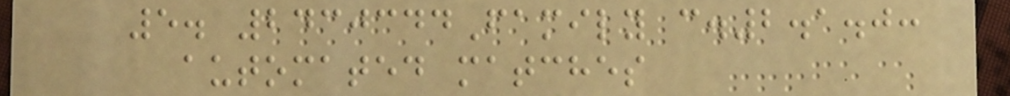5. 2430344Family c.2.1.0:
automated matches
